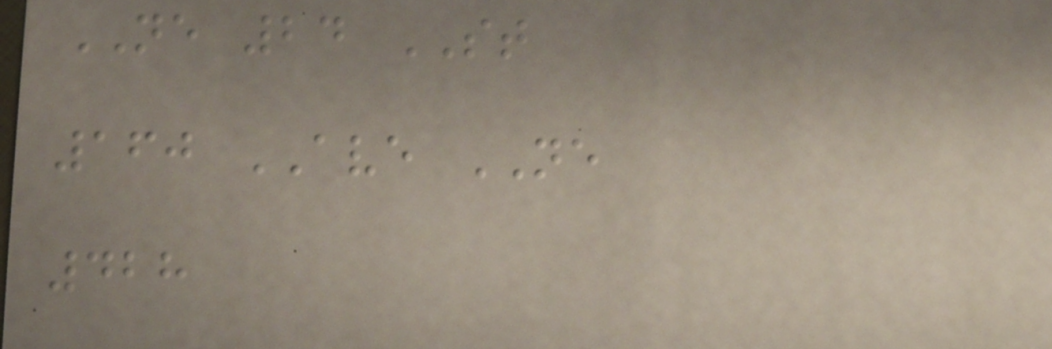NE 24 ST
160 AVE NE
428
